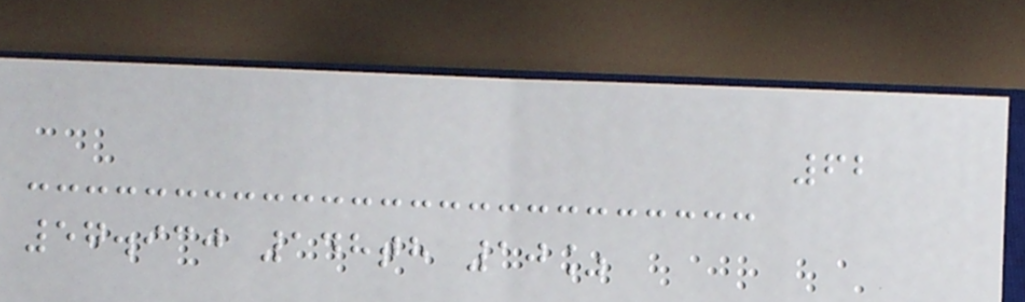62
57.930 148th 10%
